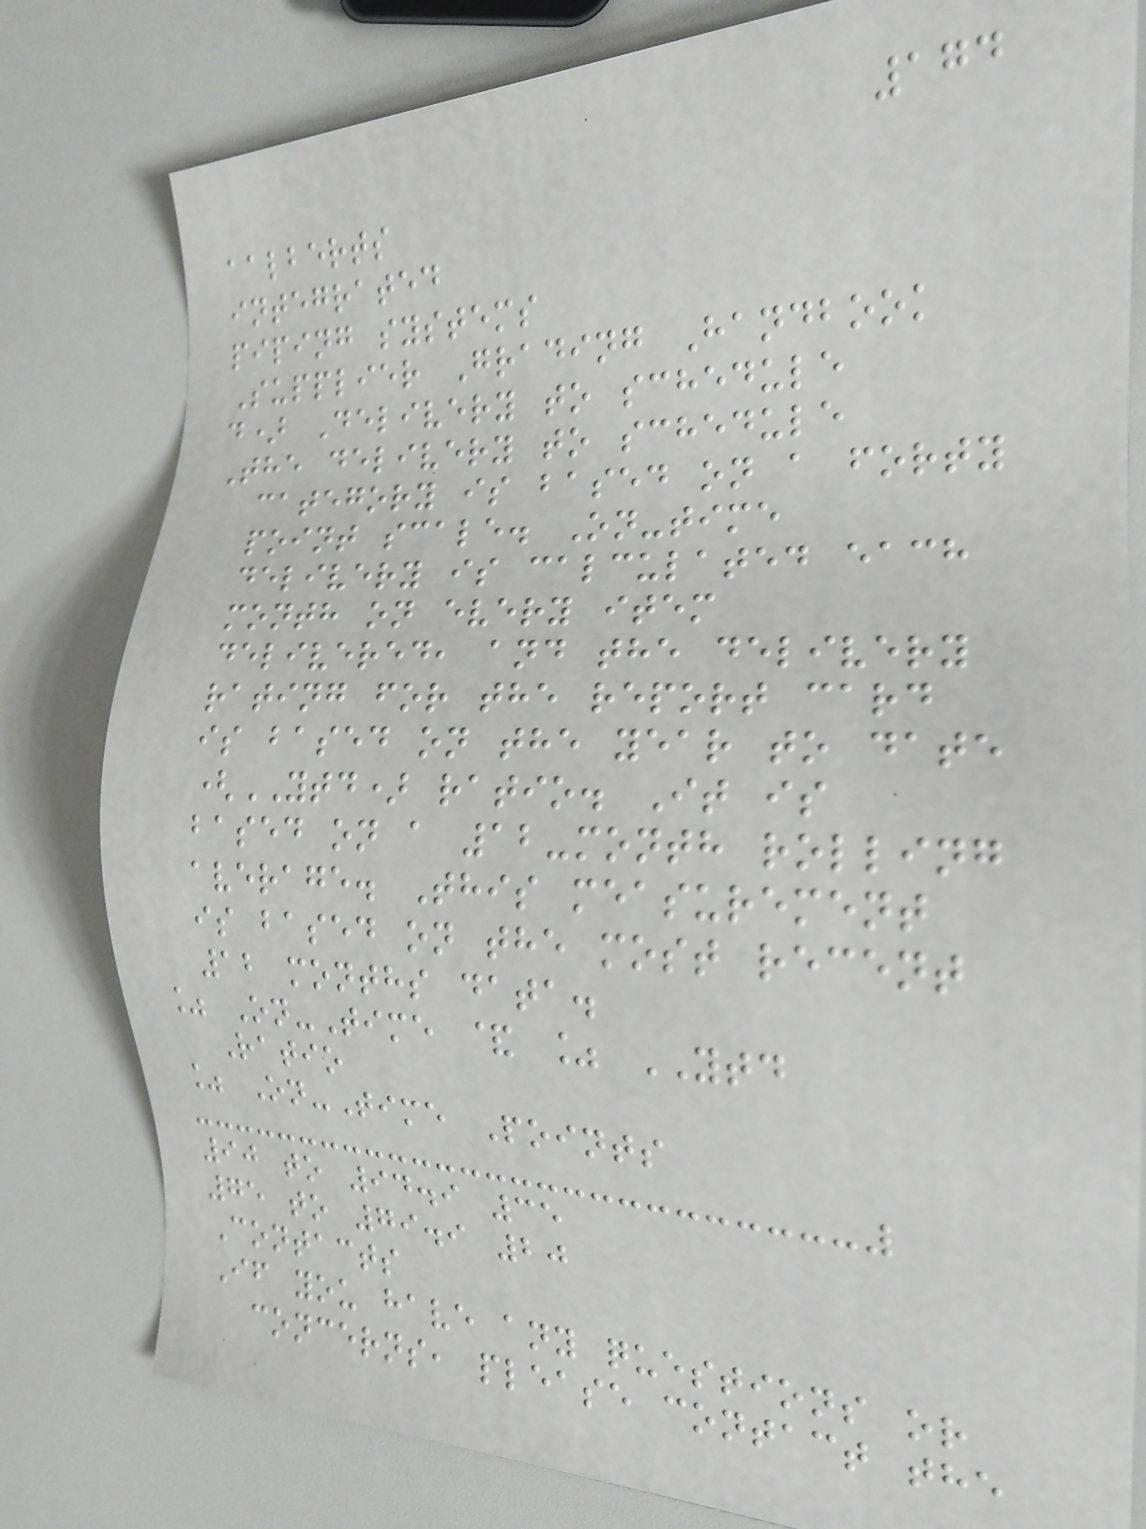174
aalberts
integrated
piping systems
Supplier Grading Handbook
d) Delivery to schedule
The delivery to schedule
category is based on a forty
point scale. On-time
delivery is calculated each
month on every item
delivered, and the delivery
rating for the report card
is based on the year to date
(YTD) ratio. It is
based on a 12-month rolling
average. This measurement
is based on the most recent
12 months data.
% On-Time & % YTD
Ratio
% On-Time Points
90 to 94.9 35
75 to 79.9 20
Contacts
If you have any questions or
concerns, please contact the
